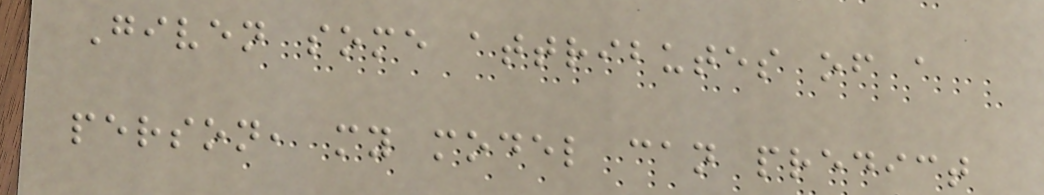Given some attributes of a
person, my model can predict
